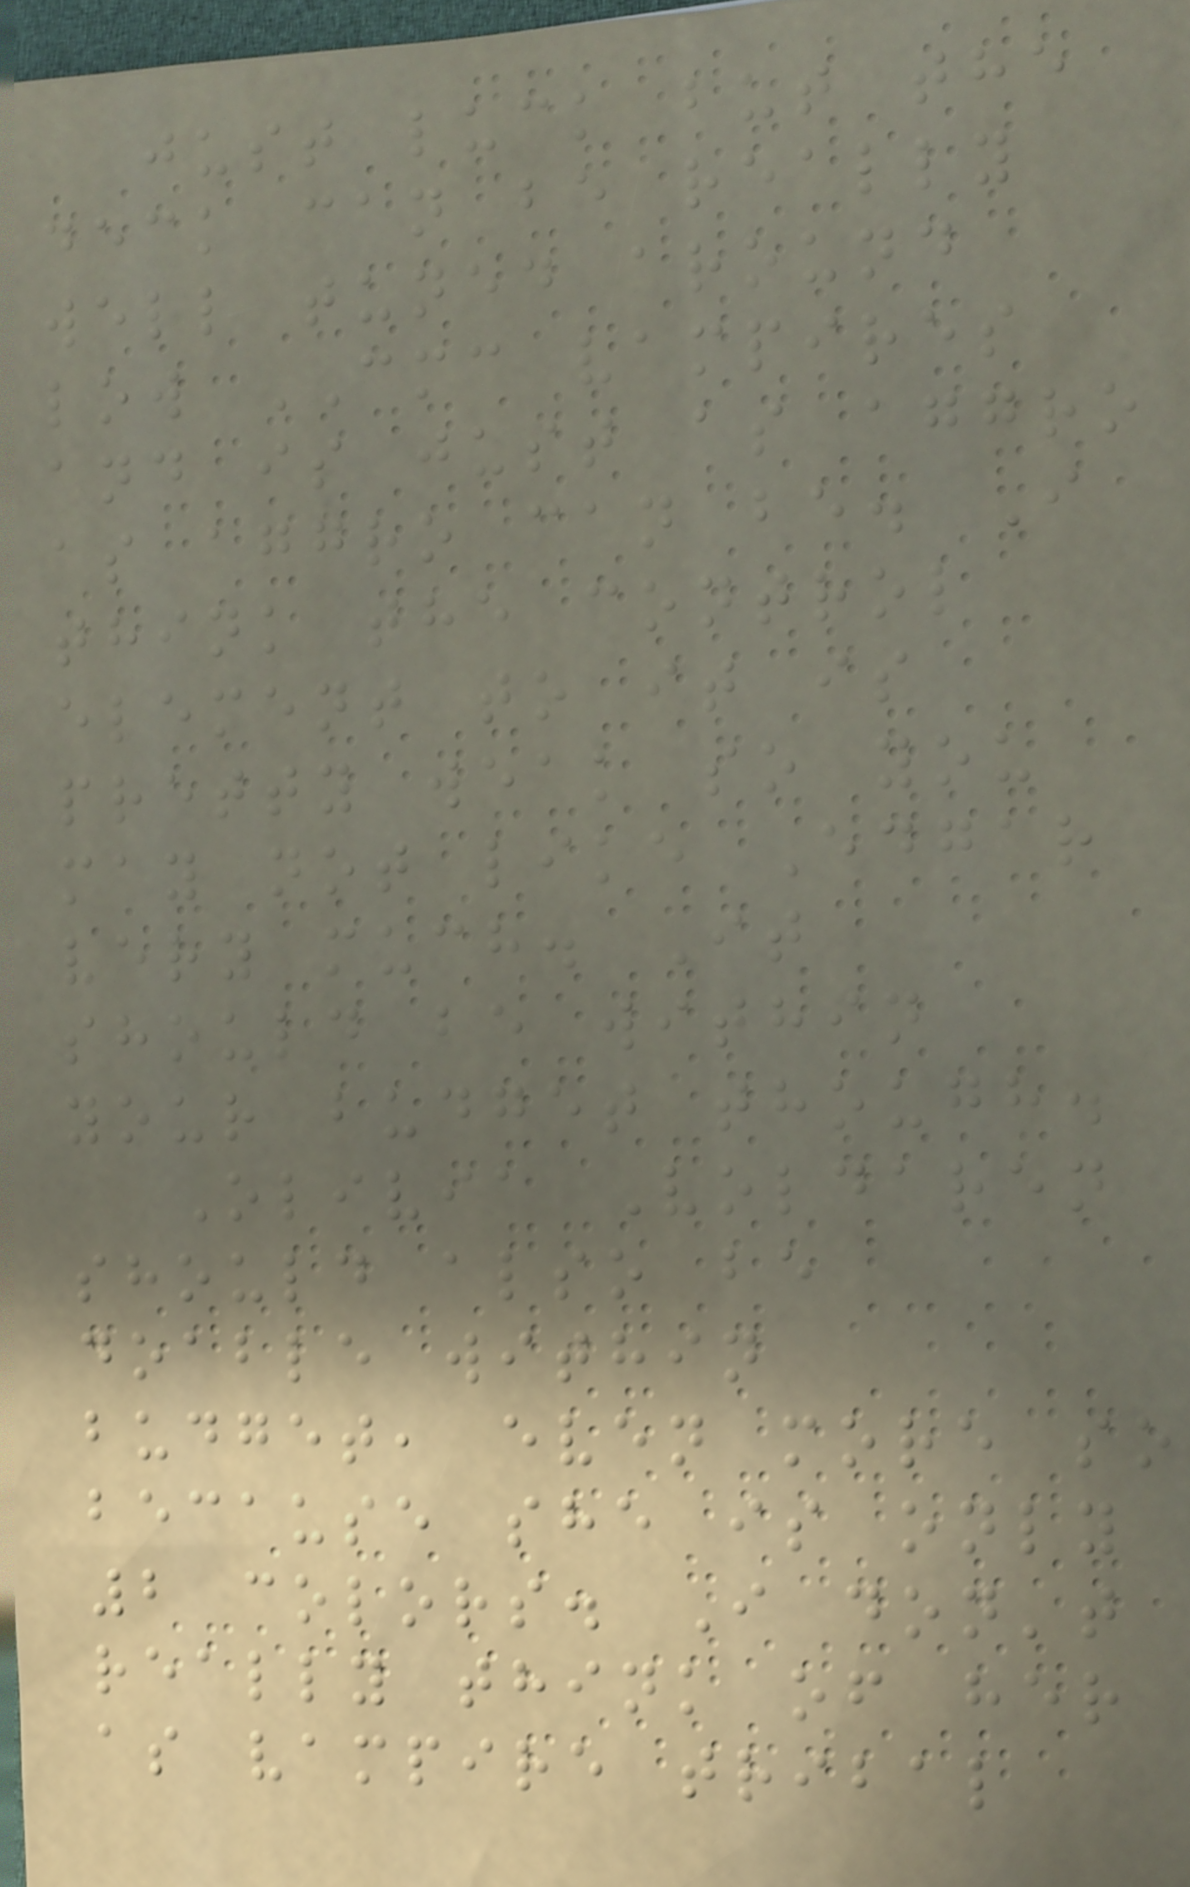just luck but the
deck can be really
well tuned around
low CMC vampires
and is just as aggro
as aggro can be. I
think the control
element to it is
pretty weak so you
may not like Edgar
very much. It
should be within
your budget though.
Olivia Voldaren
should also be
doable within
budget, even more so
because she is only
2 colors. I don't
really think of her
as vampire tribal
